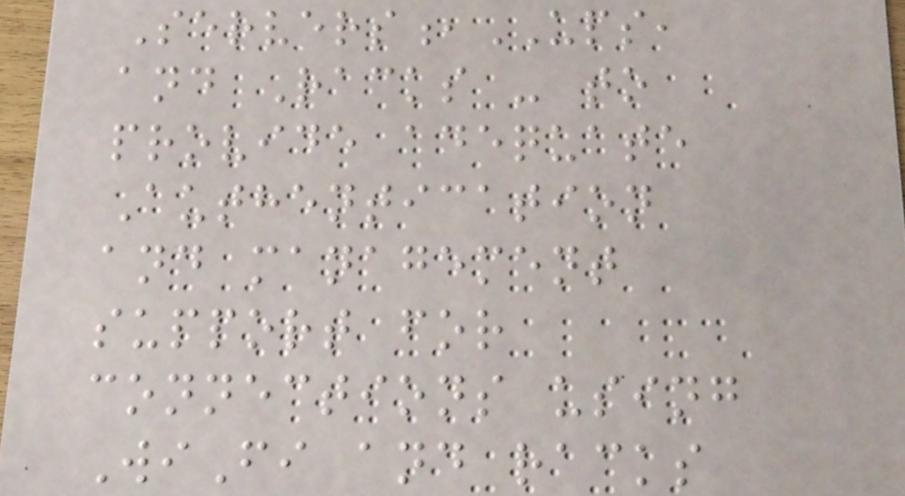Servers,UPS,
and Racks - to
provide adequate
Authentication
and management
support for
connections using
WiFi and racks
